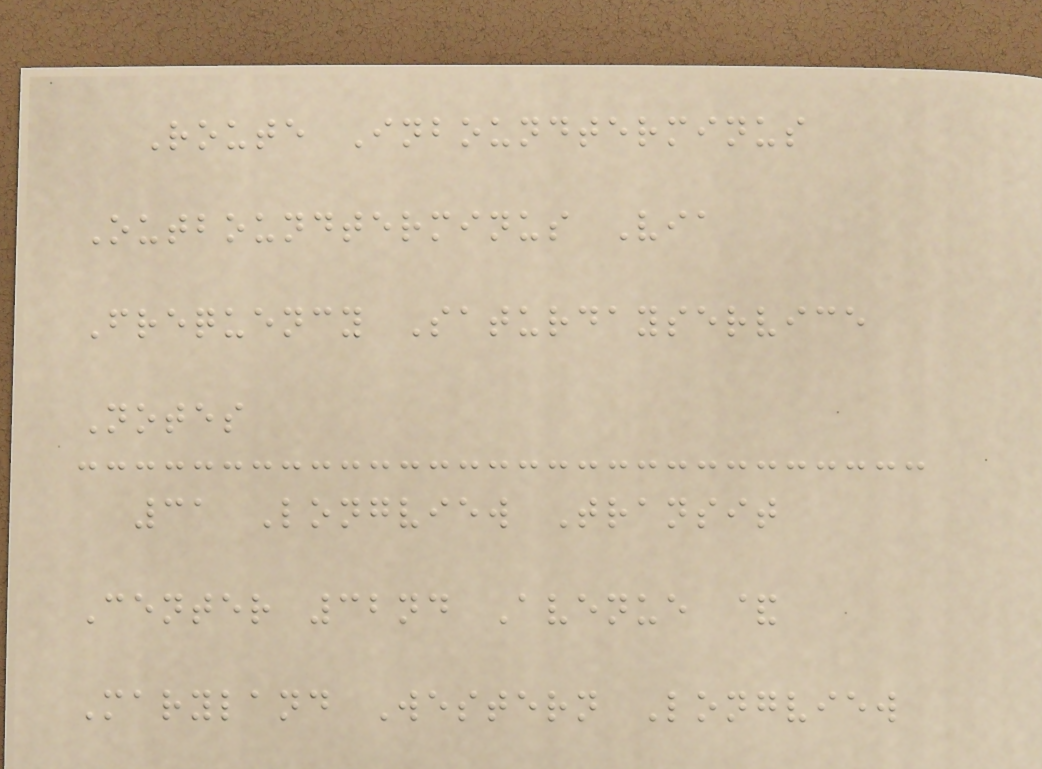Route Inboundterminus
Outboundterminus Via
Frequency Saturdayservice
Notes
31 Longview Transit
Center 32nd Avenue &
Maryland Western Longview
